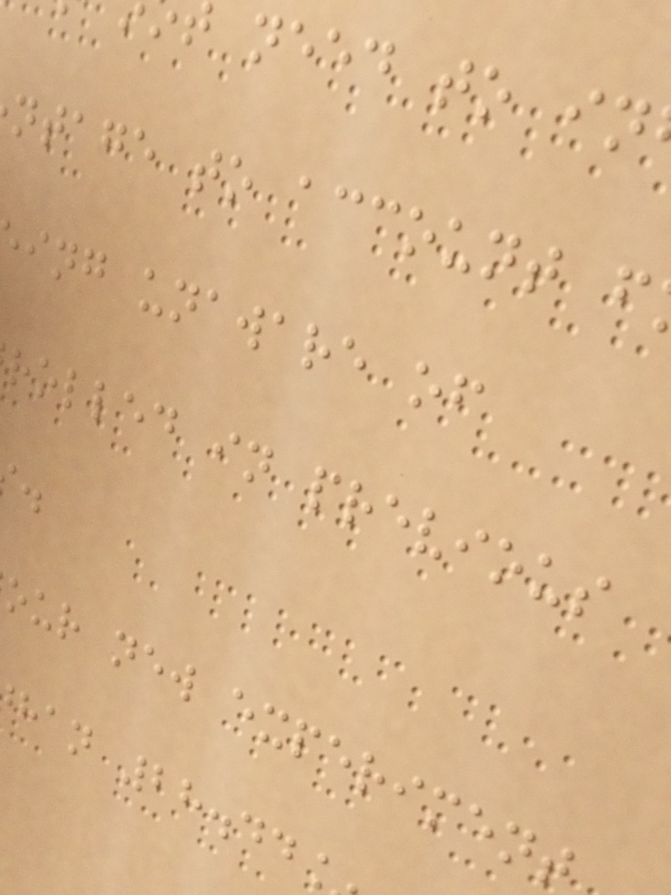need to in
ntage to account f
ing unaware of
rolled in previous
our new experiment
han 28.44
